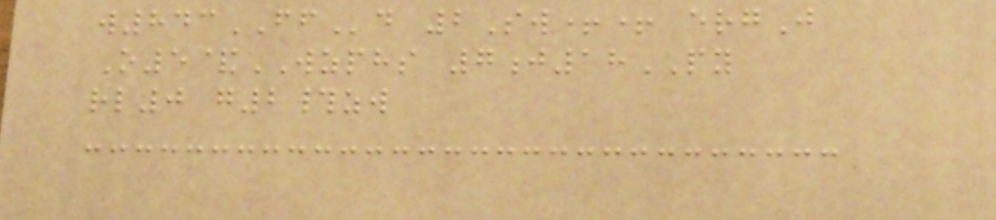w843FFd 2Sw++ ergJ
O5&WZPHS 7j18PY
rl0 g2#zw
